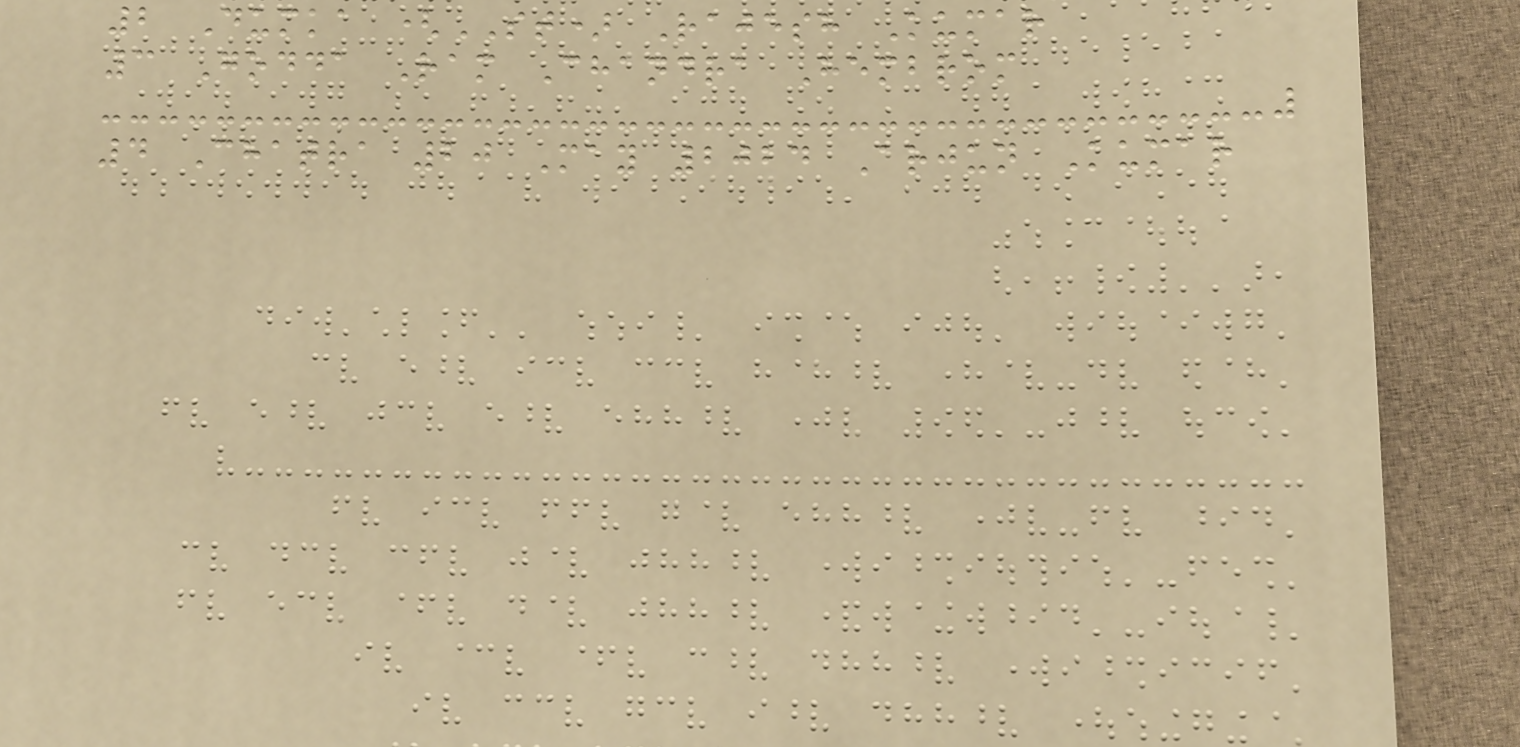2 Dumka (ST) Rajesh Kumar
3 Godda Ram Chandra Hembrom
4 Chatra 20 May 2024 Arjun Kumar
